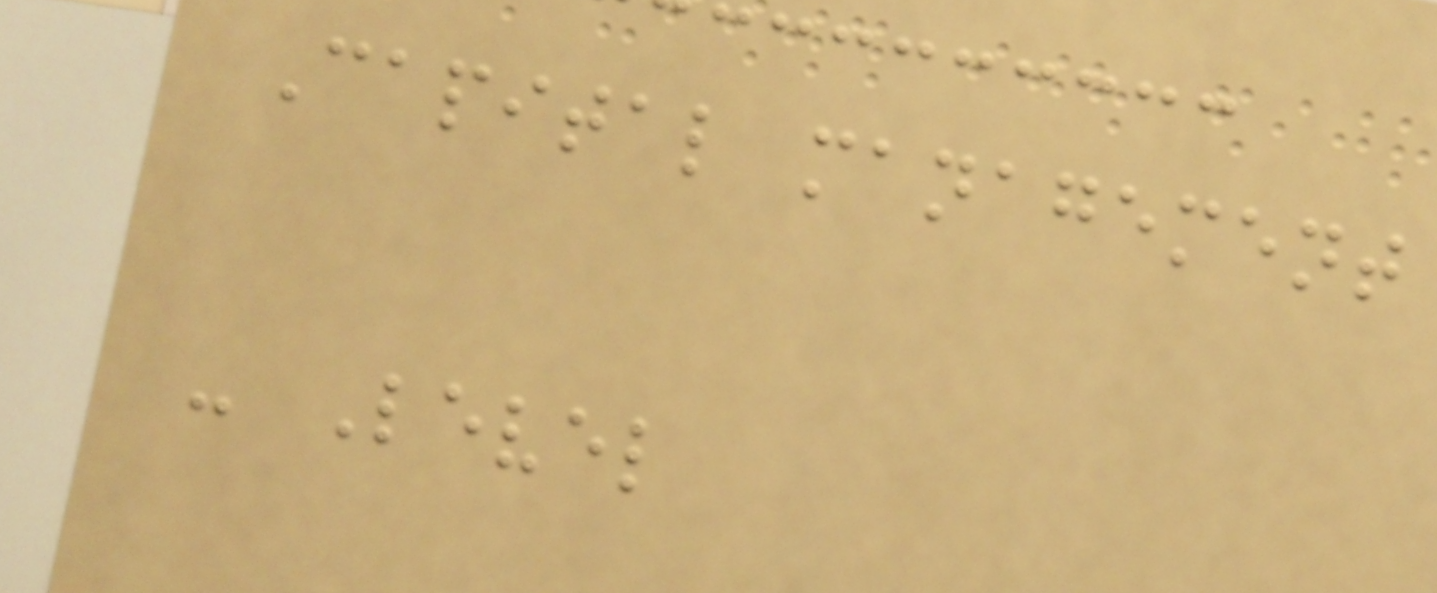Capital management
- Level
